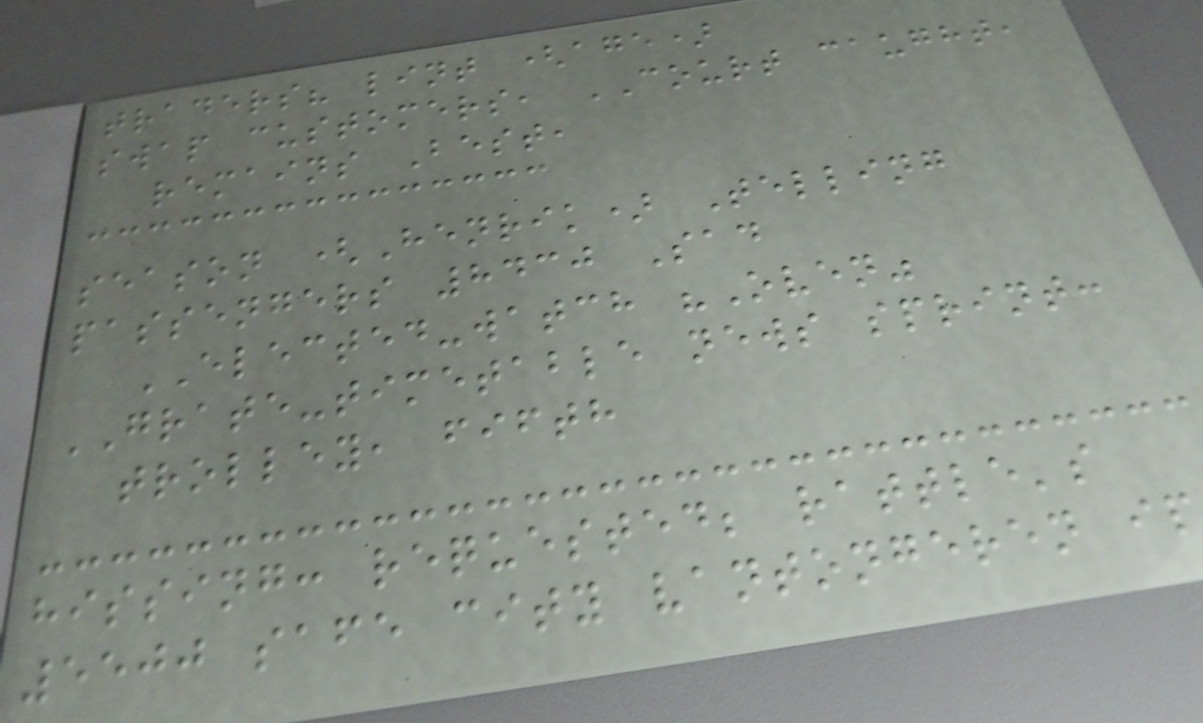traders? lint (age)
swap customers, COURT caught,
remains Best,
season (Henrik) Telling
passengers 8430 Sad
ELECTED-watch "Oven"
GRATE-timetable news sprint:
trolley, fifth
hissing: requested; rattle's
5500 safe city vantongeren ip
